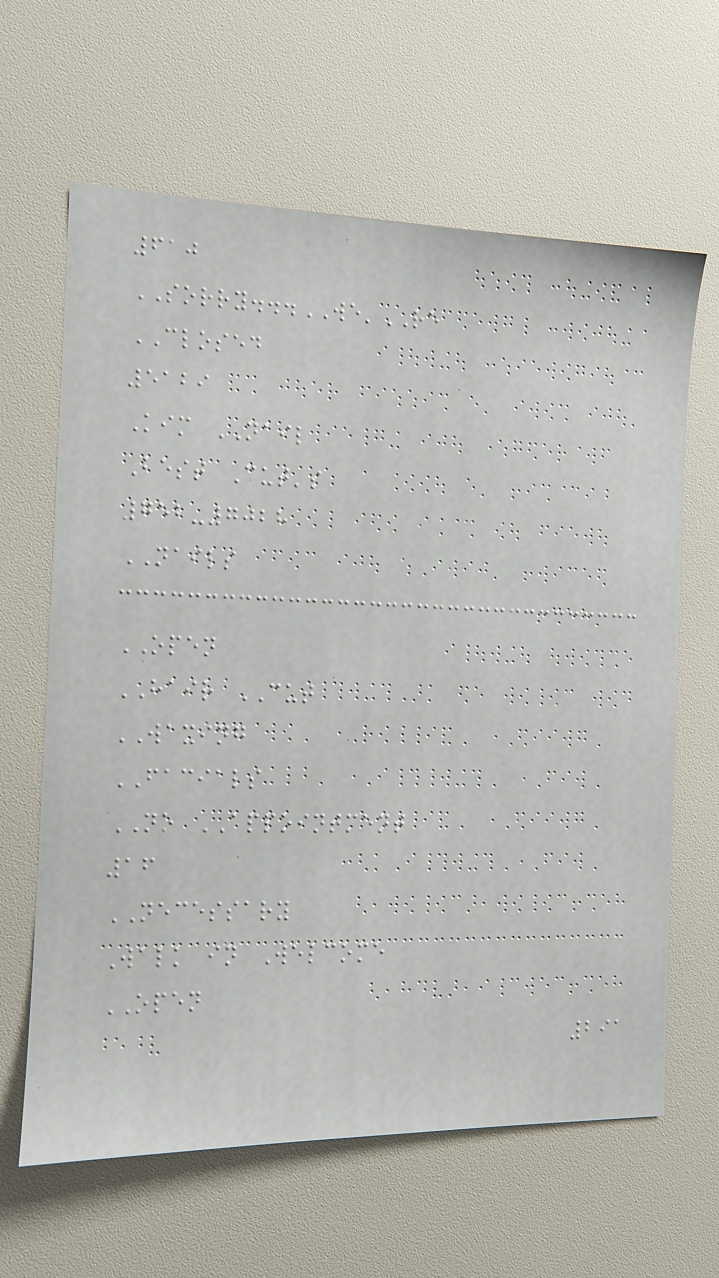610
SORRY...WE'RE
CLOSED
5129
Kim NAIL
Best Cut's
752-7028
NAILS
OPEN
HAIR CUT
WAXING
FACIALS
NO APPOINTMENT
16
NECESSARY
Walk in Welcome
OPEN
291
